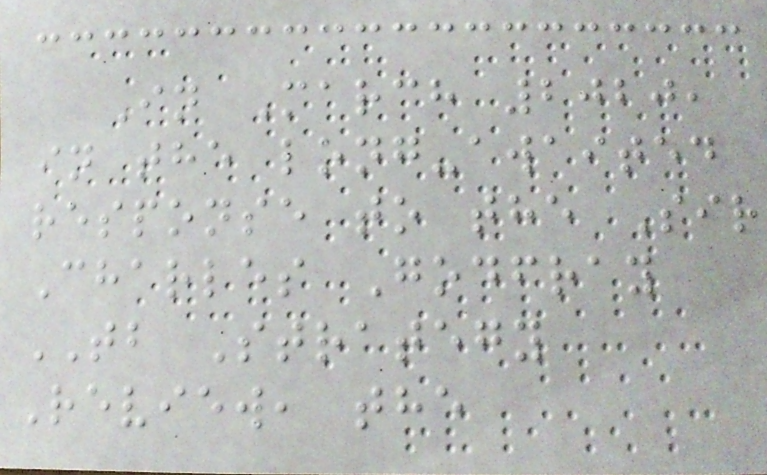In March 2020,
in the long-awaited
response to the Sir
Charles Godfray
TB Strategy
Review, the
